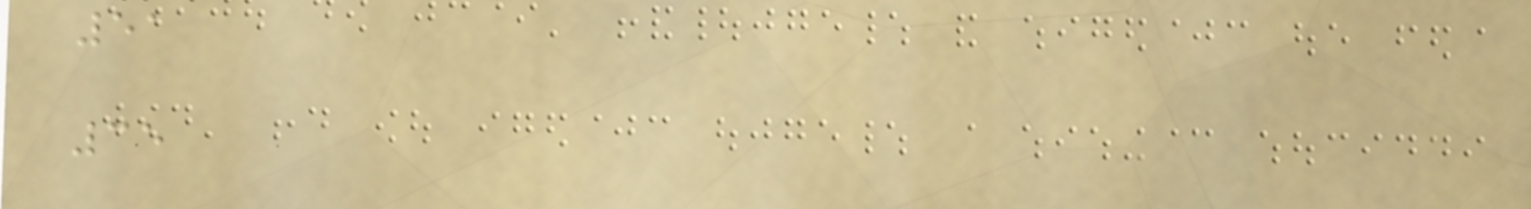51
35
